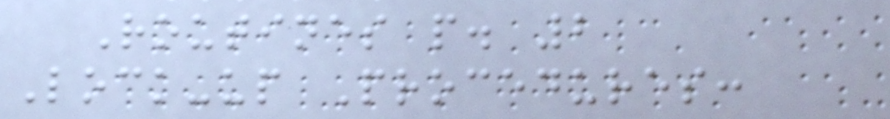Routines p. 2
Lock-up Procedures:
